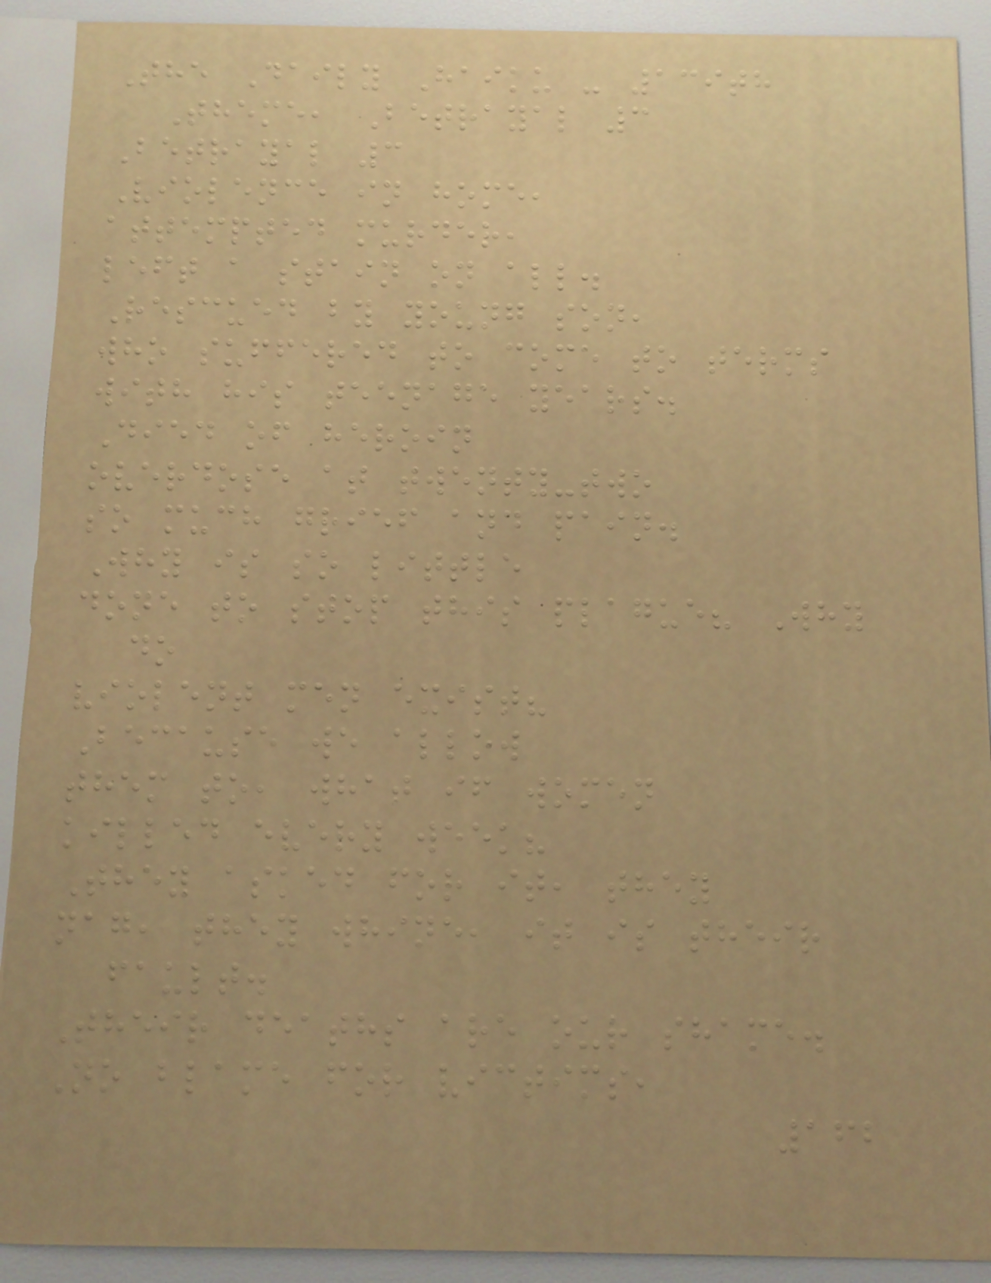The Daily Haiku - 139th
Theme, Betrayal 3
Betrayal 3
Violence in home,
attempted murder,
left a stain on all.
Rescued by young son,
who suffered to come to terms
with his teenage years.
Died of heroin
overdose at twenty-two
so much grief and pain.
Why is so little
done to stop this plague? Why
do
violent men exist?
Because we allow
them to, what if women
killed every week?
They asked for it, they
nag, they whine, it is their
fault.
Their deaths are our shame.
No blame for victims,
162
